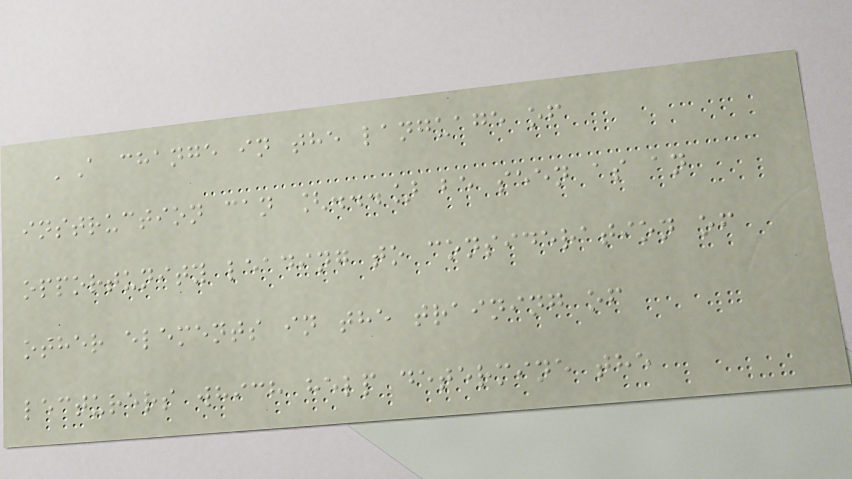'A change in the language of
instruction can [...] be seen as an
opportunity leading to consideration of
other elements in the training of
lecturers which help determine the
